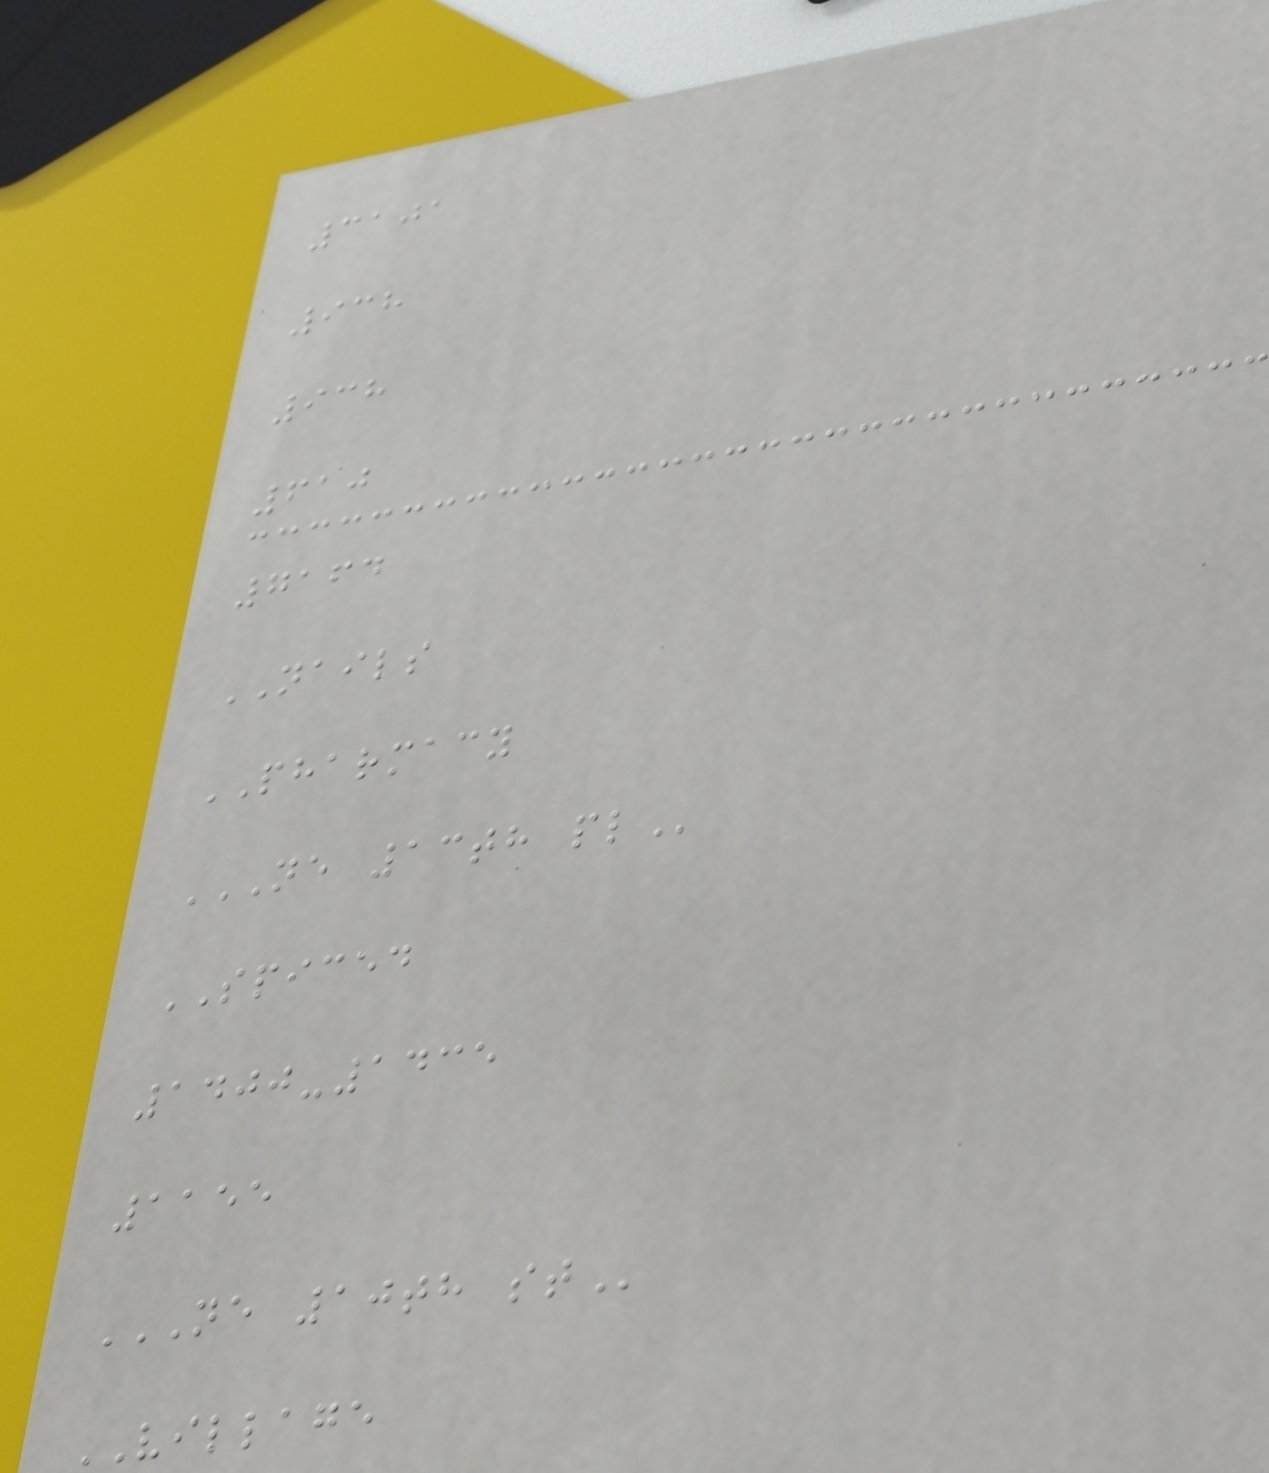3101
938
938
610
7164
NAILS
PHARMACY
NE 13TH PL
SPICED
1400-1435
1155
NE 10TH ST
VILLAGE
